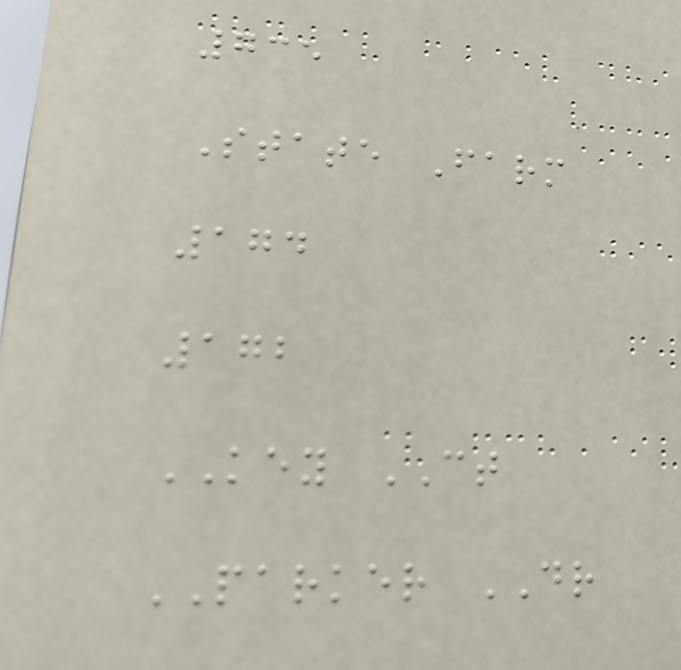735
State Farm
174
172
KEY CT
PARKER DR
